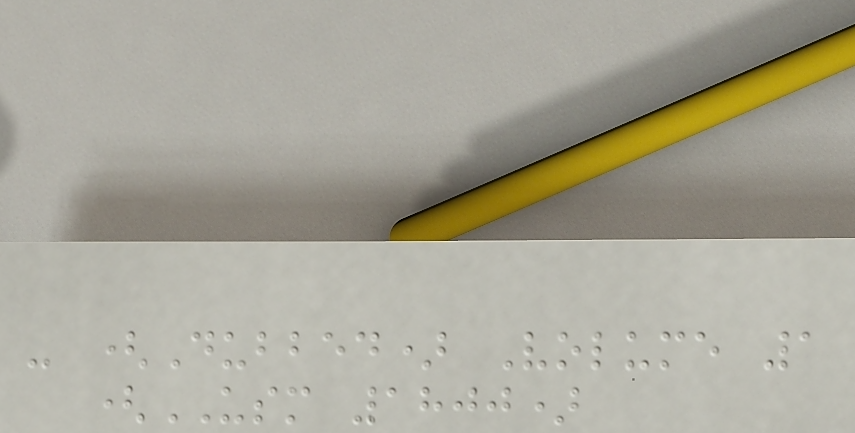- (Dubbed) Volume 1
(USM 1800)
